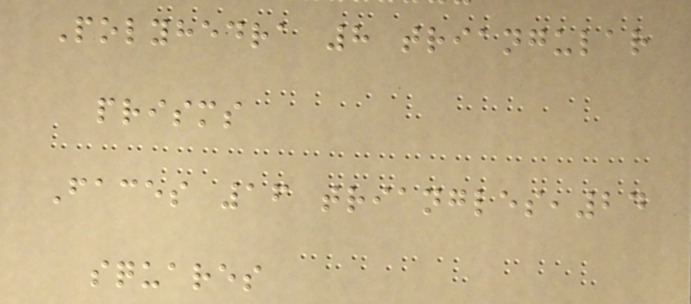Polyhedra 8 triangular
prisms
Faces 16 triangles,24
squares
